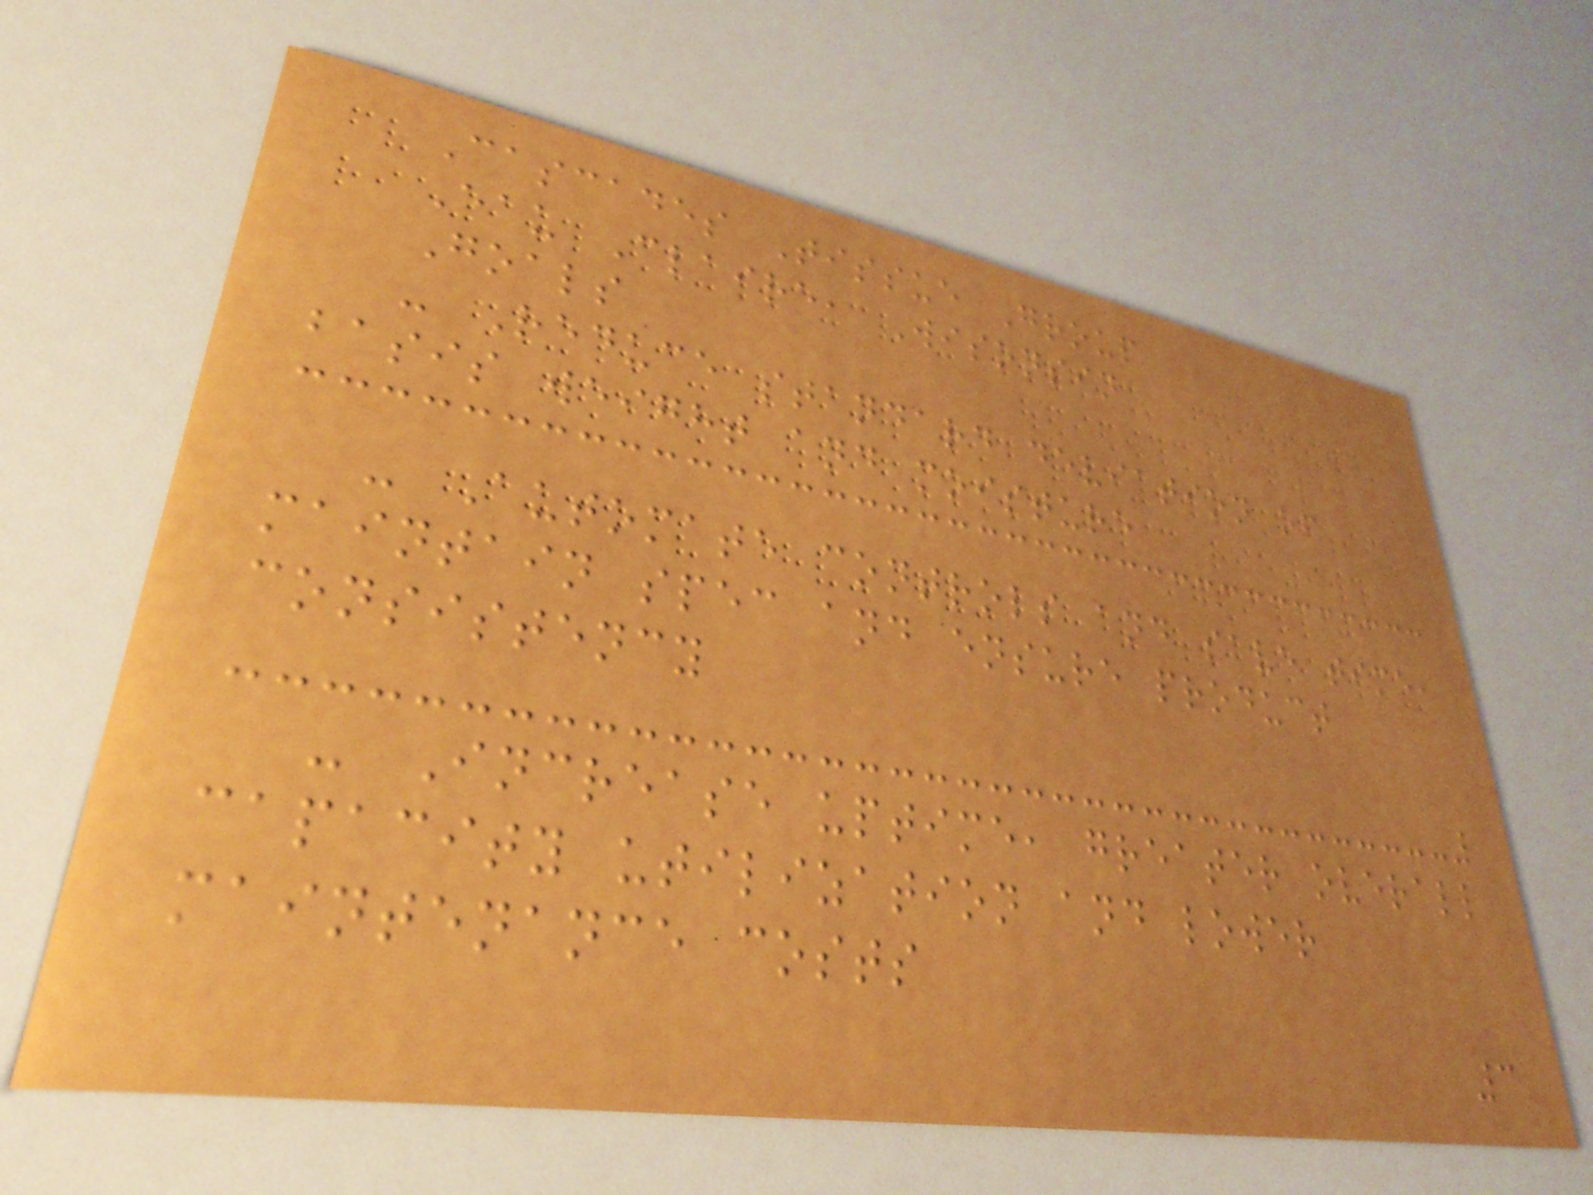Cascades Tissue Group
Eau Claire, Wisonsin
Goals
- Reduce standard deviation of
basis weight and moisture
- Automate controls and save time,
maintain spec and ensure product
consistency
- Increase uptime, greater overall
capacity utilization and lower
maintenance costs
3
